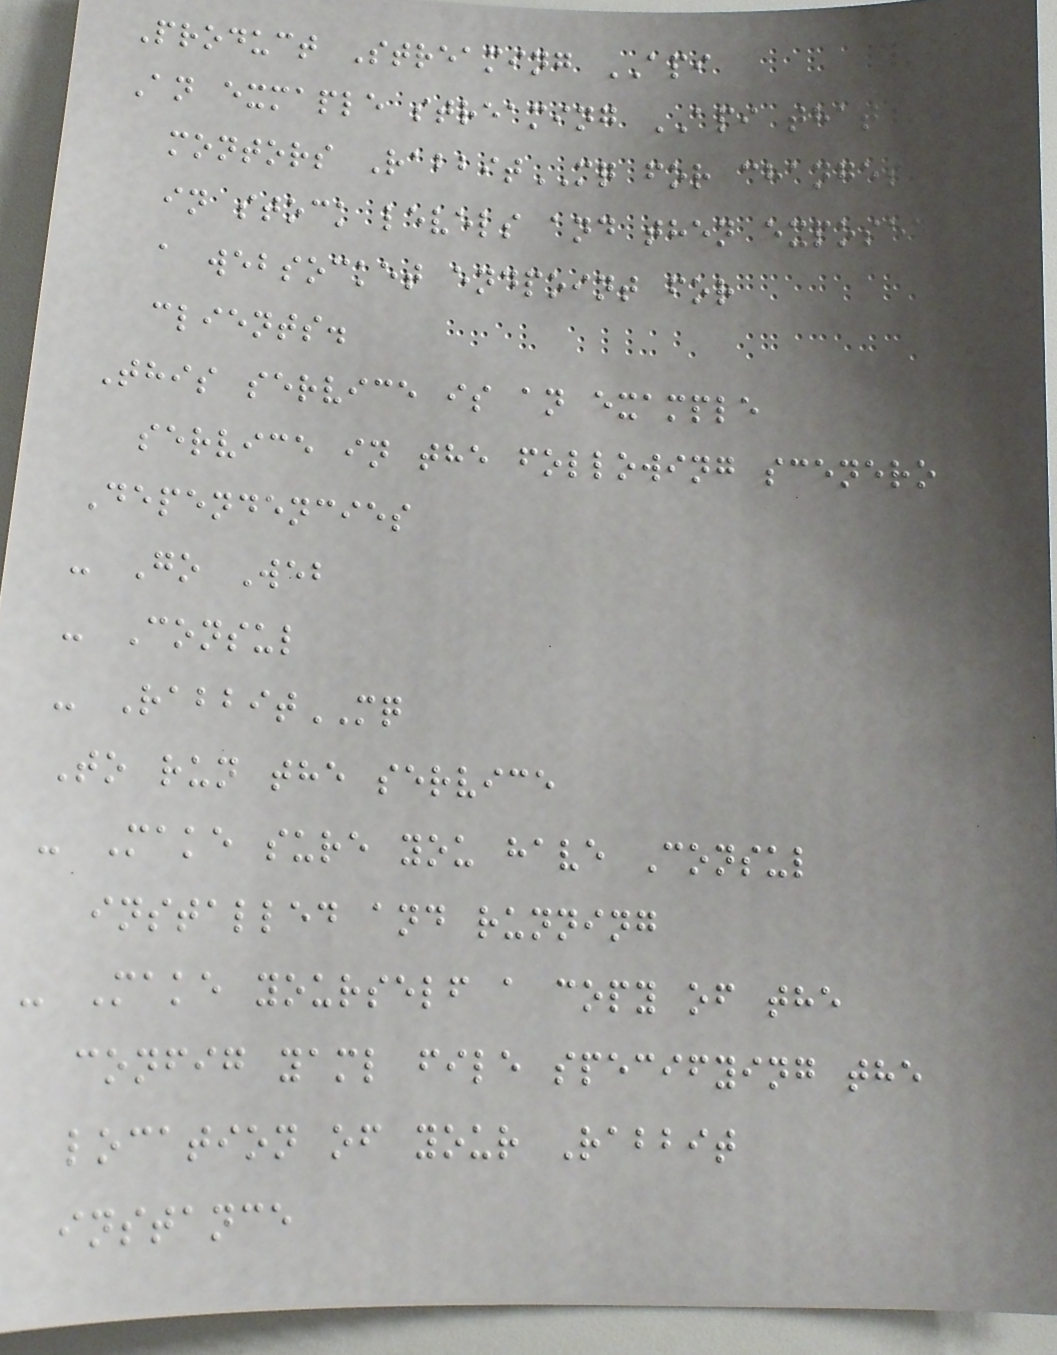Product Streaming API
An exmaple streaming API that
montors RabbitMQ for changes
in stock levels and then exposed
a websocket endpoint for
clients.
This service is an example
service in the following scenero
Dependencies
- Go Web
- Consul
- RabbitMQ
To run the service
- Make sure you have Consul
installed and running
- Make yourself a copy of the
config yaml file specifying the
location of your Rabbit
instance
